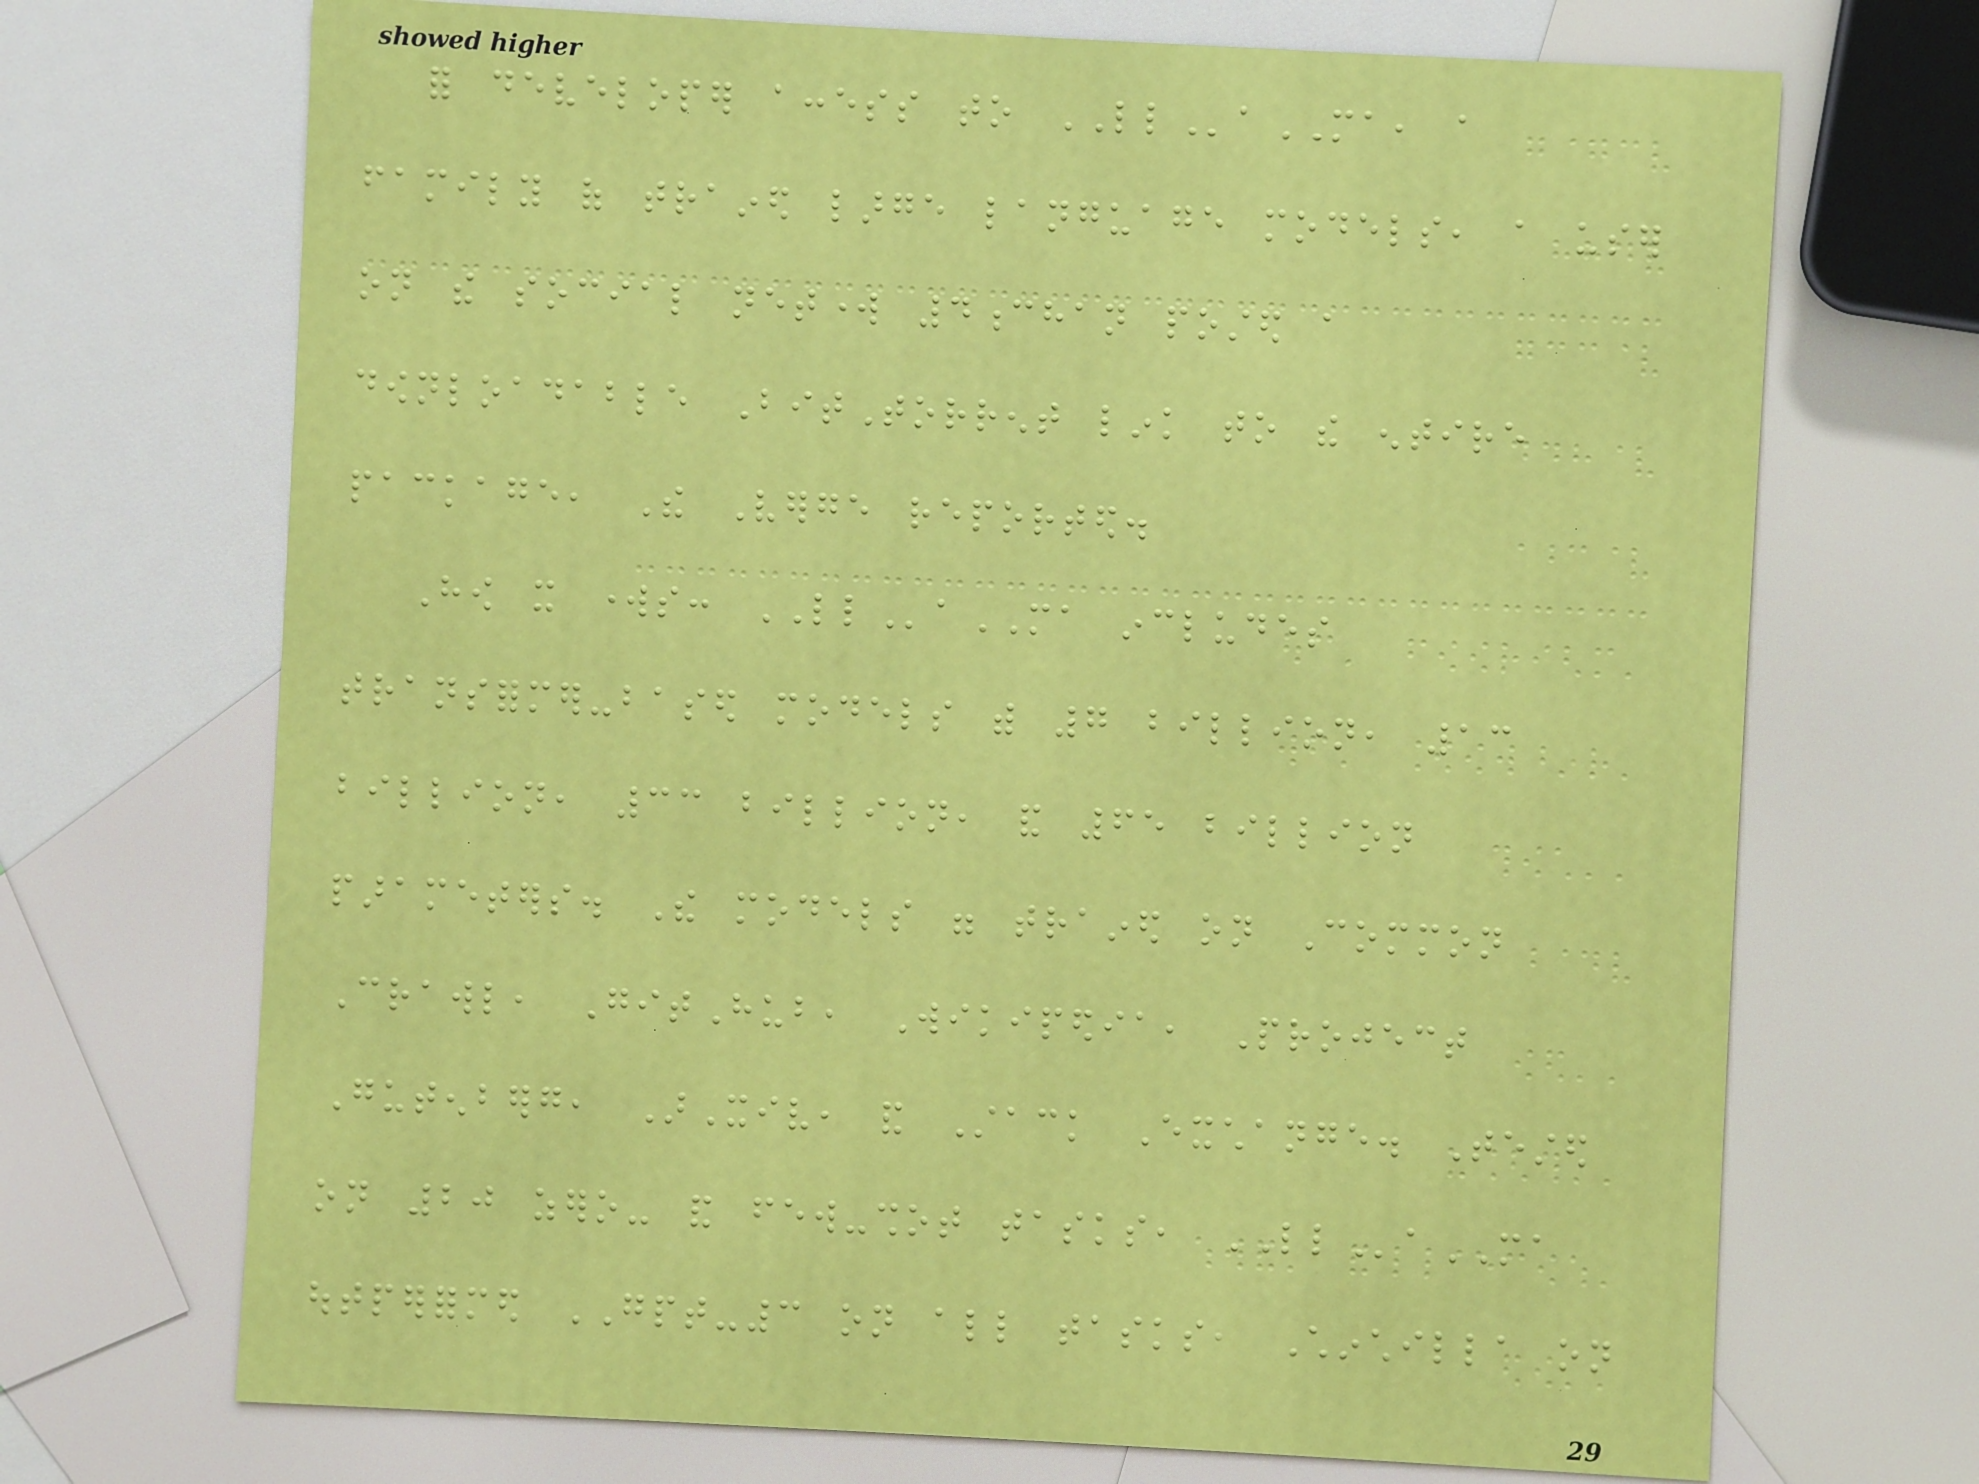for developer access to LLaMA, a
family of trained large language models, a user
on the social network 4chan posted a
downloadable BitTorrent link to the entire
package, The Verge reported.
How it works: LLaMA includes
transformer-based models with 7 billion, 13
billion, 33 billion, and 65 billion
parameters. The models were trained on Common
Crawl, GitHub, Wikipedia, Project
Gutenberg, ArXiv, and Stack Exchange. Tested
on 20 zero- and few-shot tasks, LLaMA
outperformed GPT-3 on all tasks, Chinchilla on
